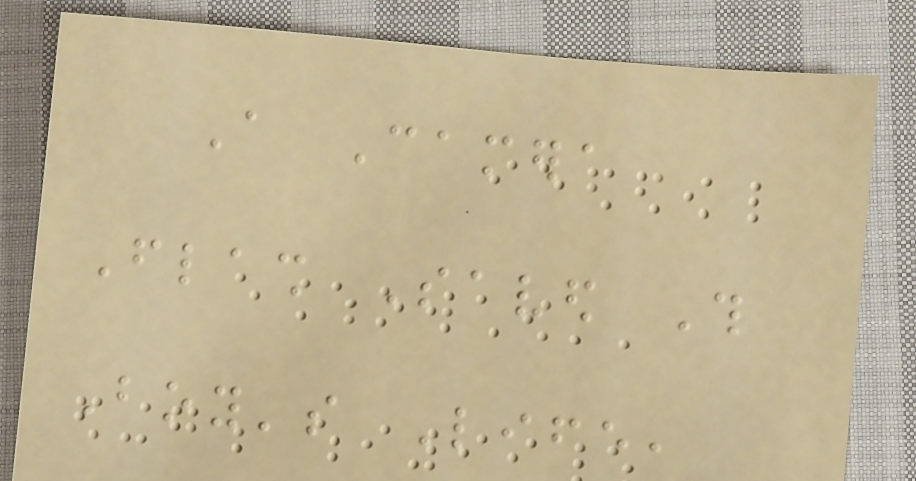A Camera
Flash Saved This
Boy's Life,
